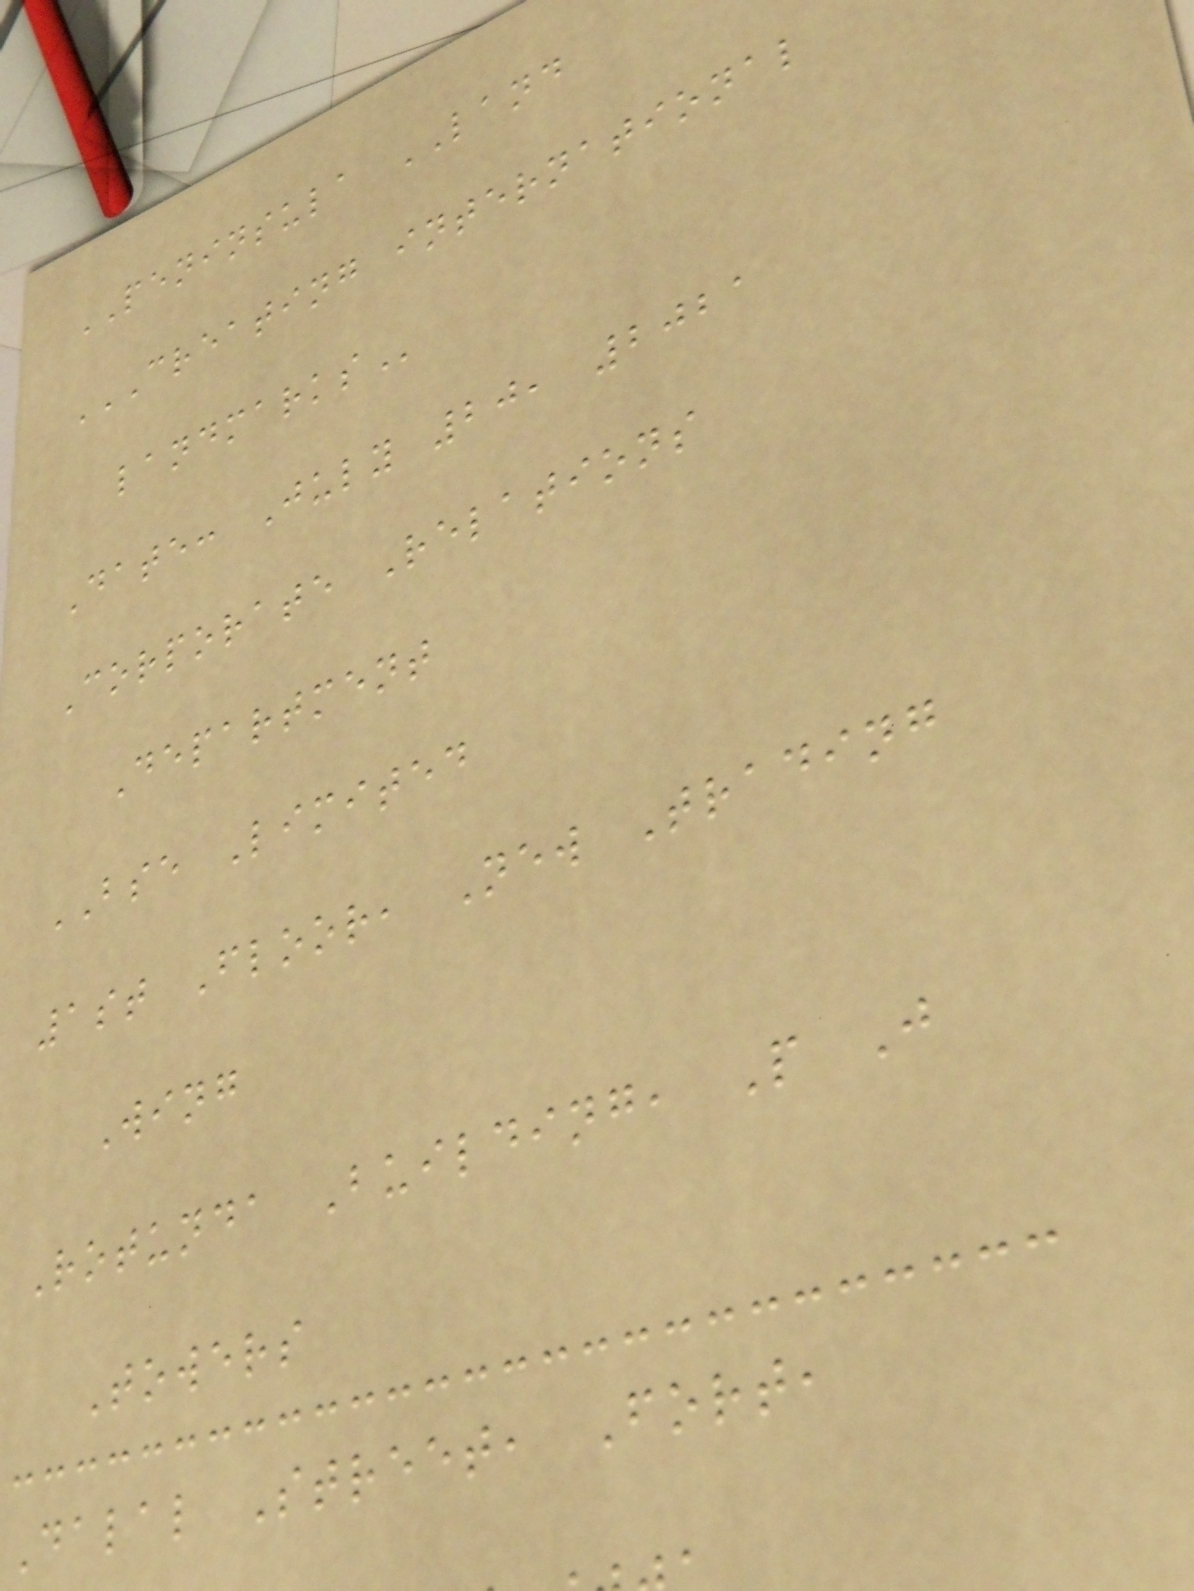PENINSULA LAND
CREATING INTERNATIONAL
Date: July 20, 2021
Corporate Relations
Department
BSE Limited
1st Floor, New Trading
Wing
Rotunda Building, P J
Towers
Dalal Street, Fort,
